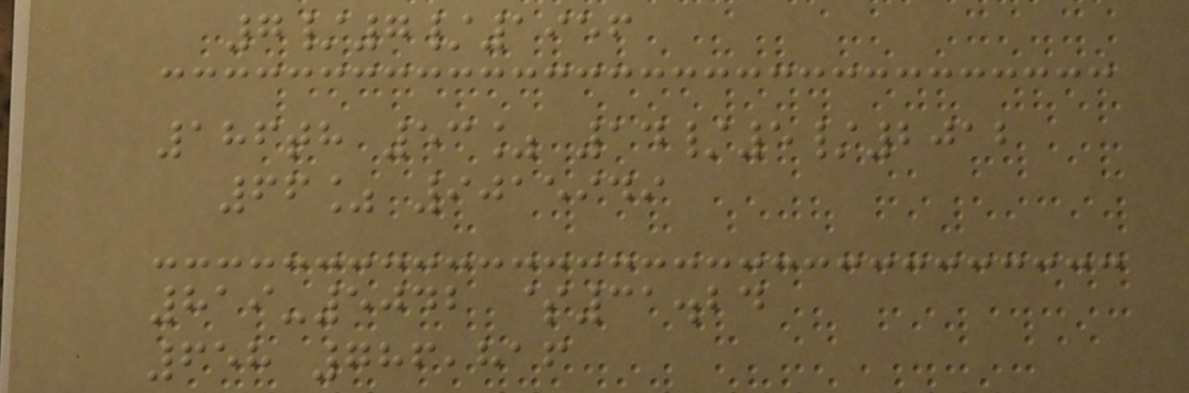7/7/1956
186th 53% 14/5/2012
66% 9015949
819-5042 $31.24
658 786,816
